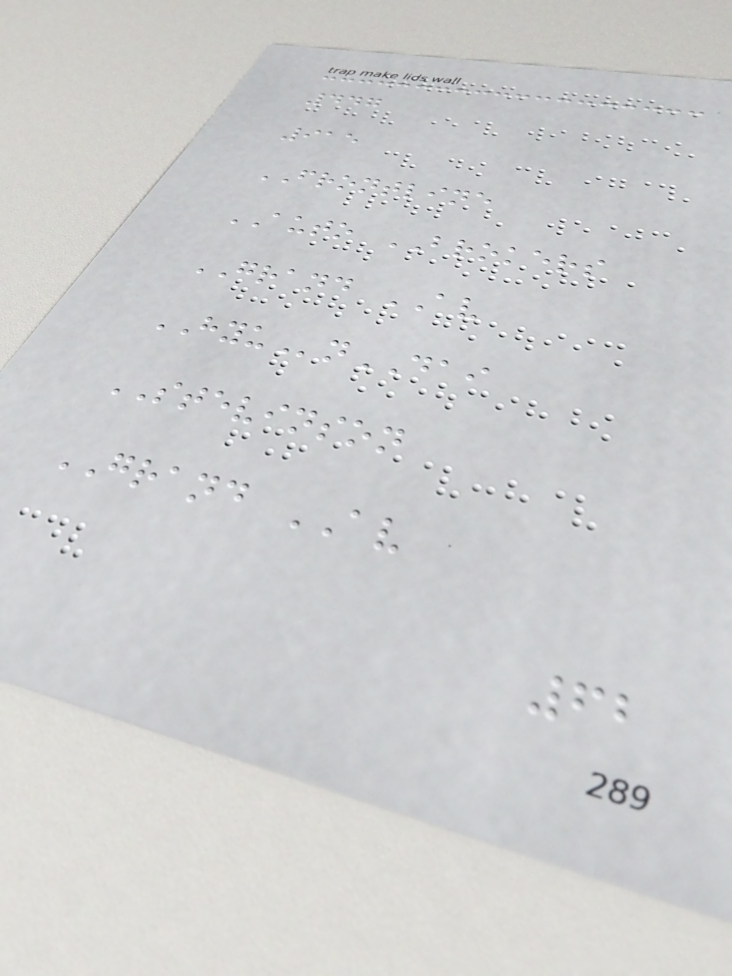447
915
FRONTLINE
AUTO BROKERS
GRAND AV
HYUnDAI
STEVINSON
GRAND AV
62
